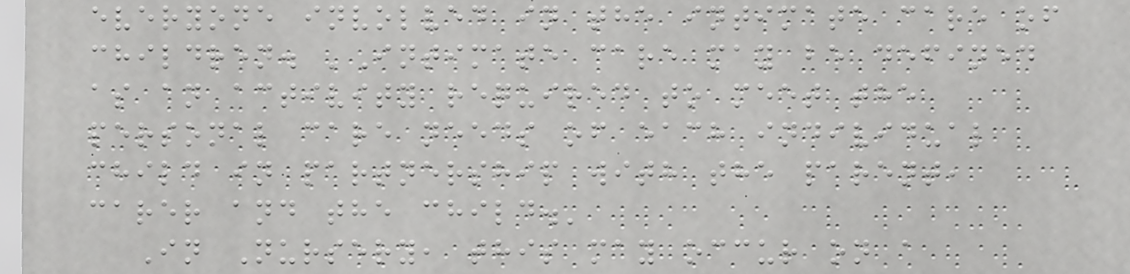everyone involved in the intimate care of
children. 'Intimate care may be defined
as an activity required to meet the
personal care needs of each individual
child in partnership with the parent,
carer and the child.'
In Nursery, this may occur on a
